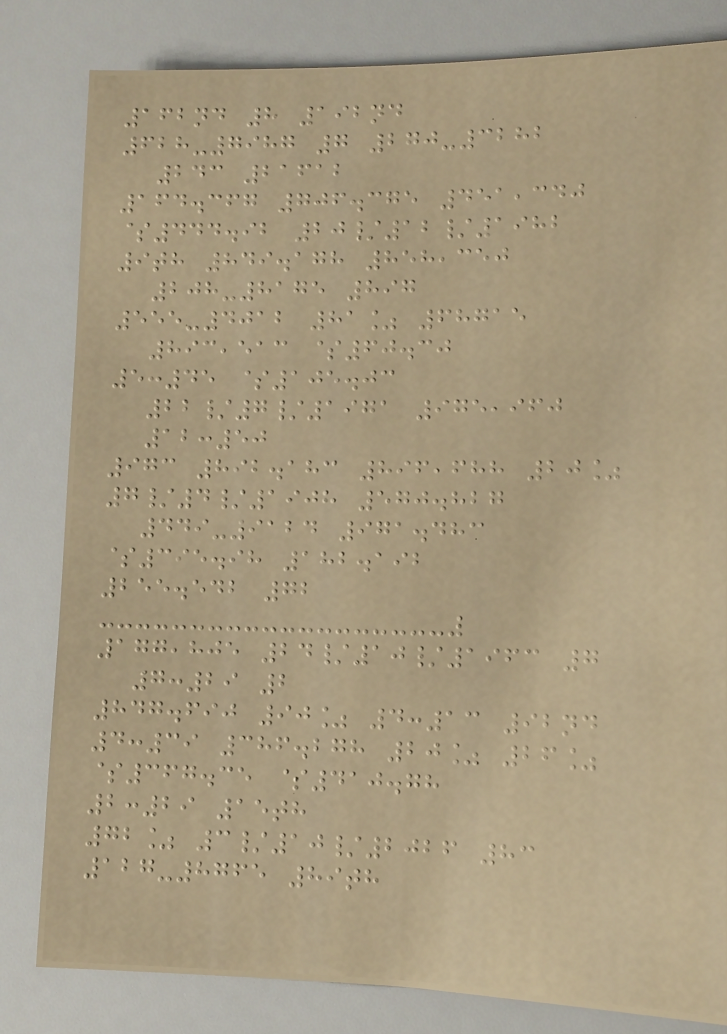162nd 8 192nd
628-7987 7 270-3282
243 21612
164.367 706.375 451,340
$444.92 20/12/1982
9th 849.178 858,350
208-8175 897
555-4012 81% 68715
893,513 $60.30
5:45 $105.03
22/7/1971 975,960
12:50
973 892.183 896,688 20%
7/4/1908 570.827
449-9124 971.483
$395.98 182.192
255.542 72
177,805 24/10/1963 7
7:29 2
847.690 90% 4:13 92nd
4:39 386.278 20% 26%
$367.35 $410.78
2:29 15th
72% 3/10/2026 83
127-8765 89th
